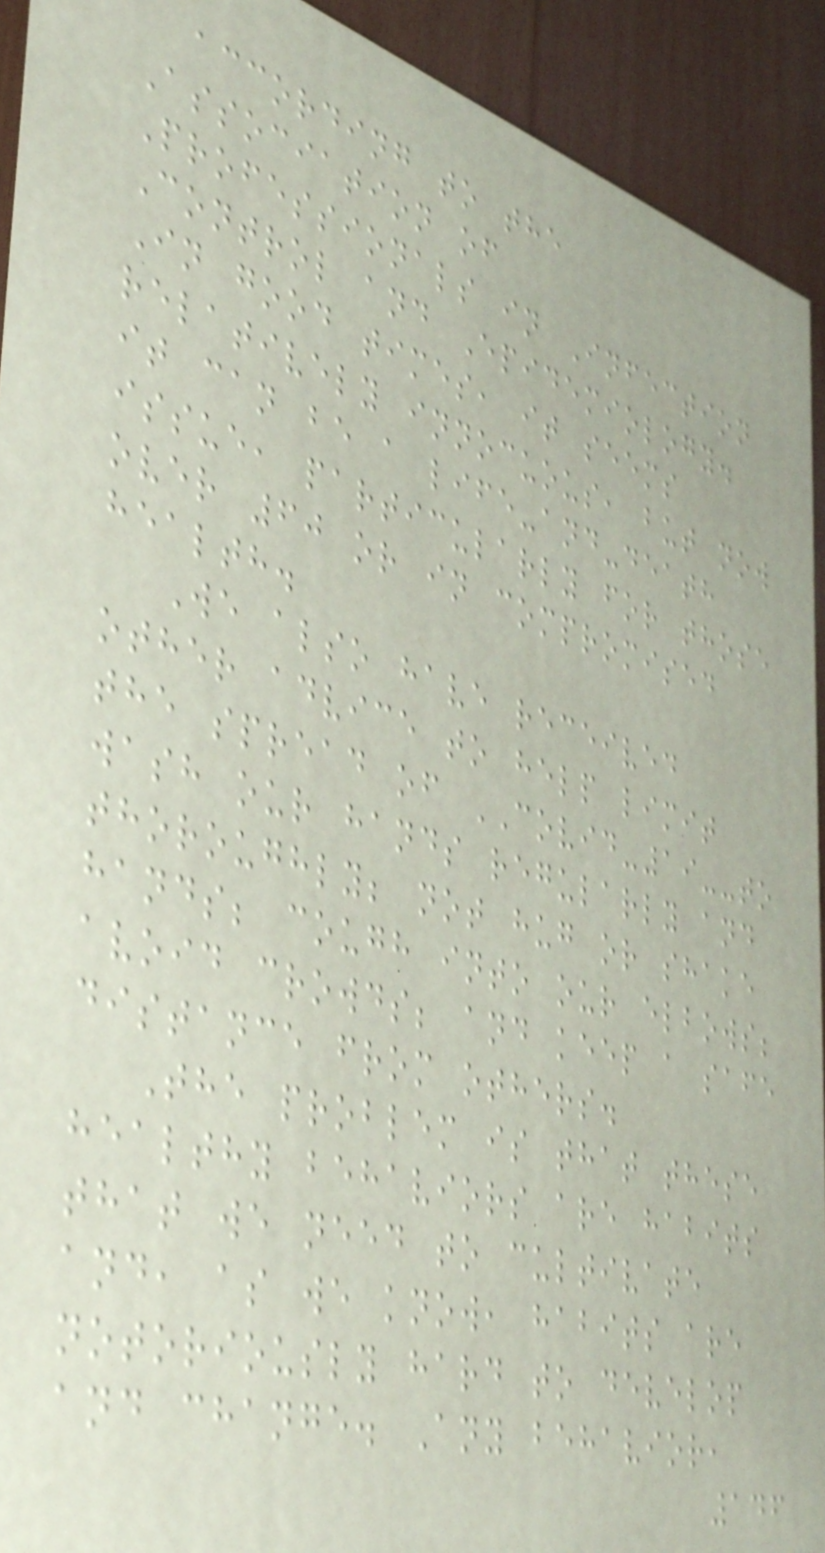according to the
Association of
Professionals in Infection
Control and Epidemiology.
In good times, it seems
relatively innocuous, but now
it can be a life-and-death
issue, particularly for those
over 60 or in compromised
health.
We also have received
other advice to help limit
the spread of COVID-19--to
wash our hands regularly and
thoroughly; not hug or shake
hands; cough into our elbows;
avoid crowds; and keep a safe
distance from others.
The problem is that these
healthy behaviors are habits
that we need to cultivate
and, as we know, habits are
notoriously hard to develop
and change. Any behavior,
146
